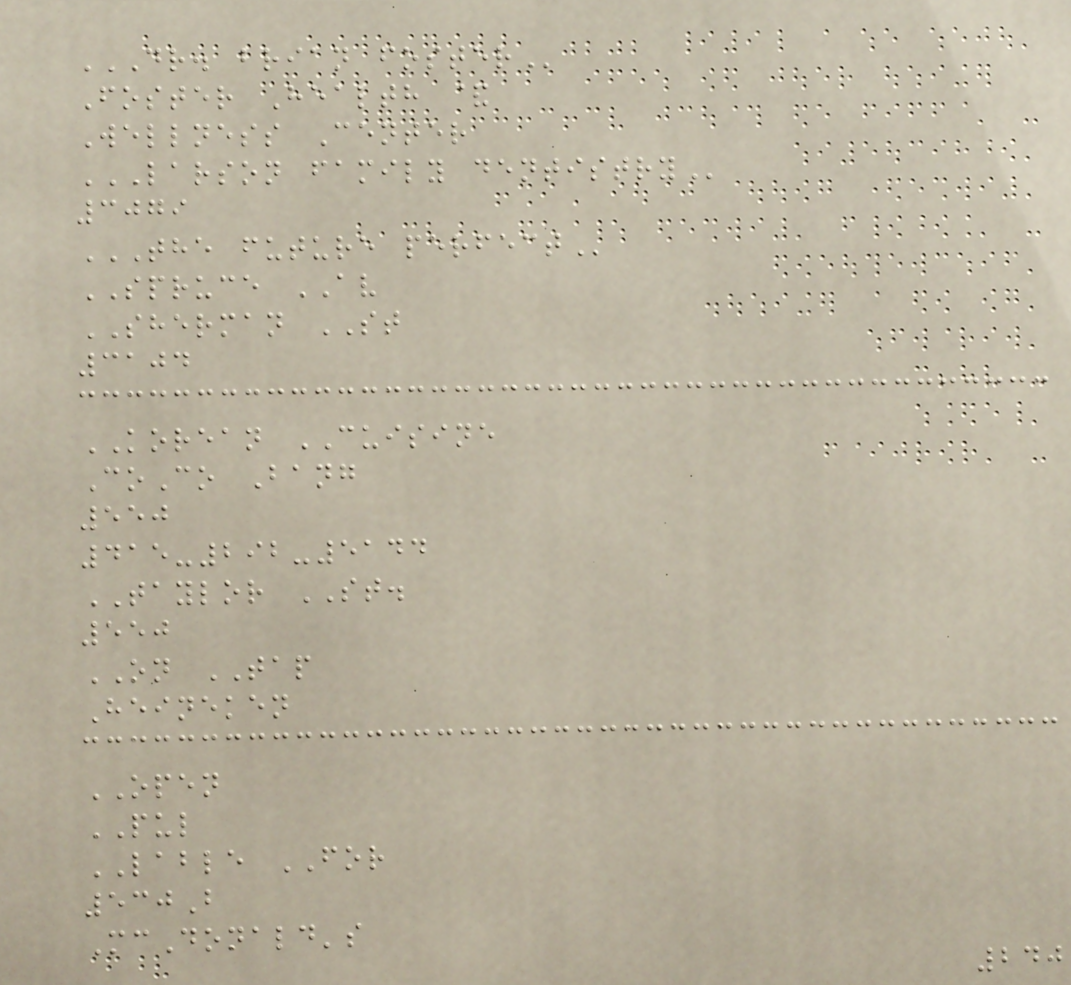DR. BRIAN FOSTER
Foster Health &
Wellness Center
LARSON FAMILY DENTISTRY
3079
THE FUTURE PERFECT
SPRUCE AV
SHERMAN ST
3104
KOREAN CUISINE
CoCo Bang
550
415-292-5144
TAYLOR ST.
550
ON TAP
Heineken
OPEN
PUL
LABLE FOR
530B
McDonald's
240
